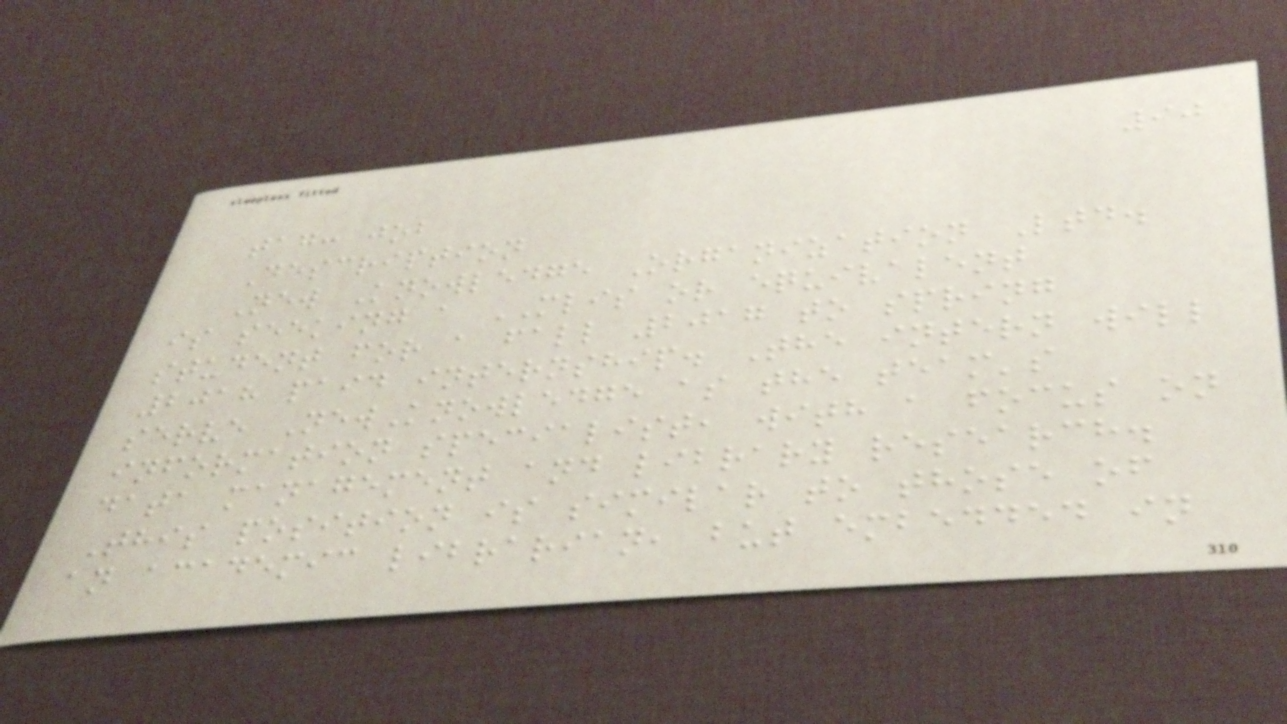90
tag: job
Description
New Knowledge Organization Ltd.
is seeking a MLIS or equivalent
student for a fall 2017 to spring
2018 paid internship. The intern will
serve NewKnowledge as the team's
information specialist, with a focus on
data management and library research.
This position is similar to those of
an academic librarian, but embedded in
